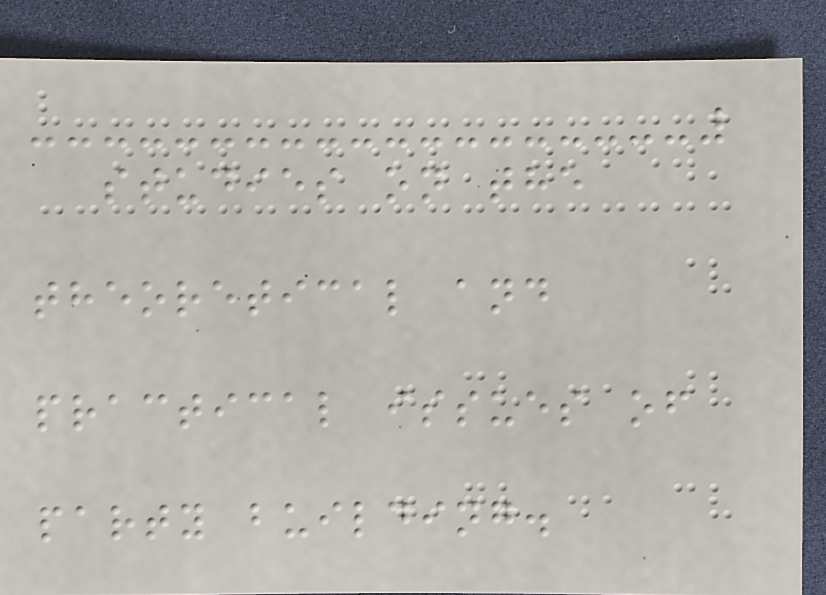studies on the
theoretical and
practical issues of
party building.
